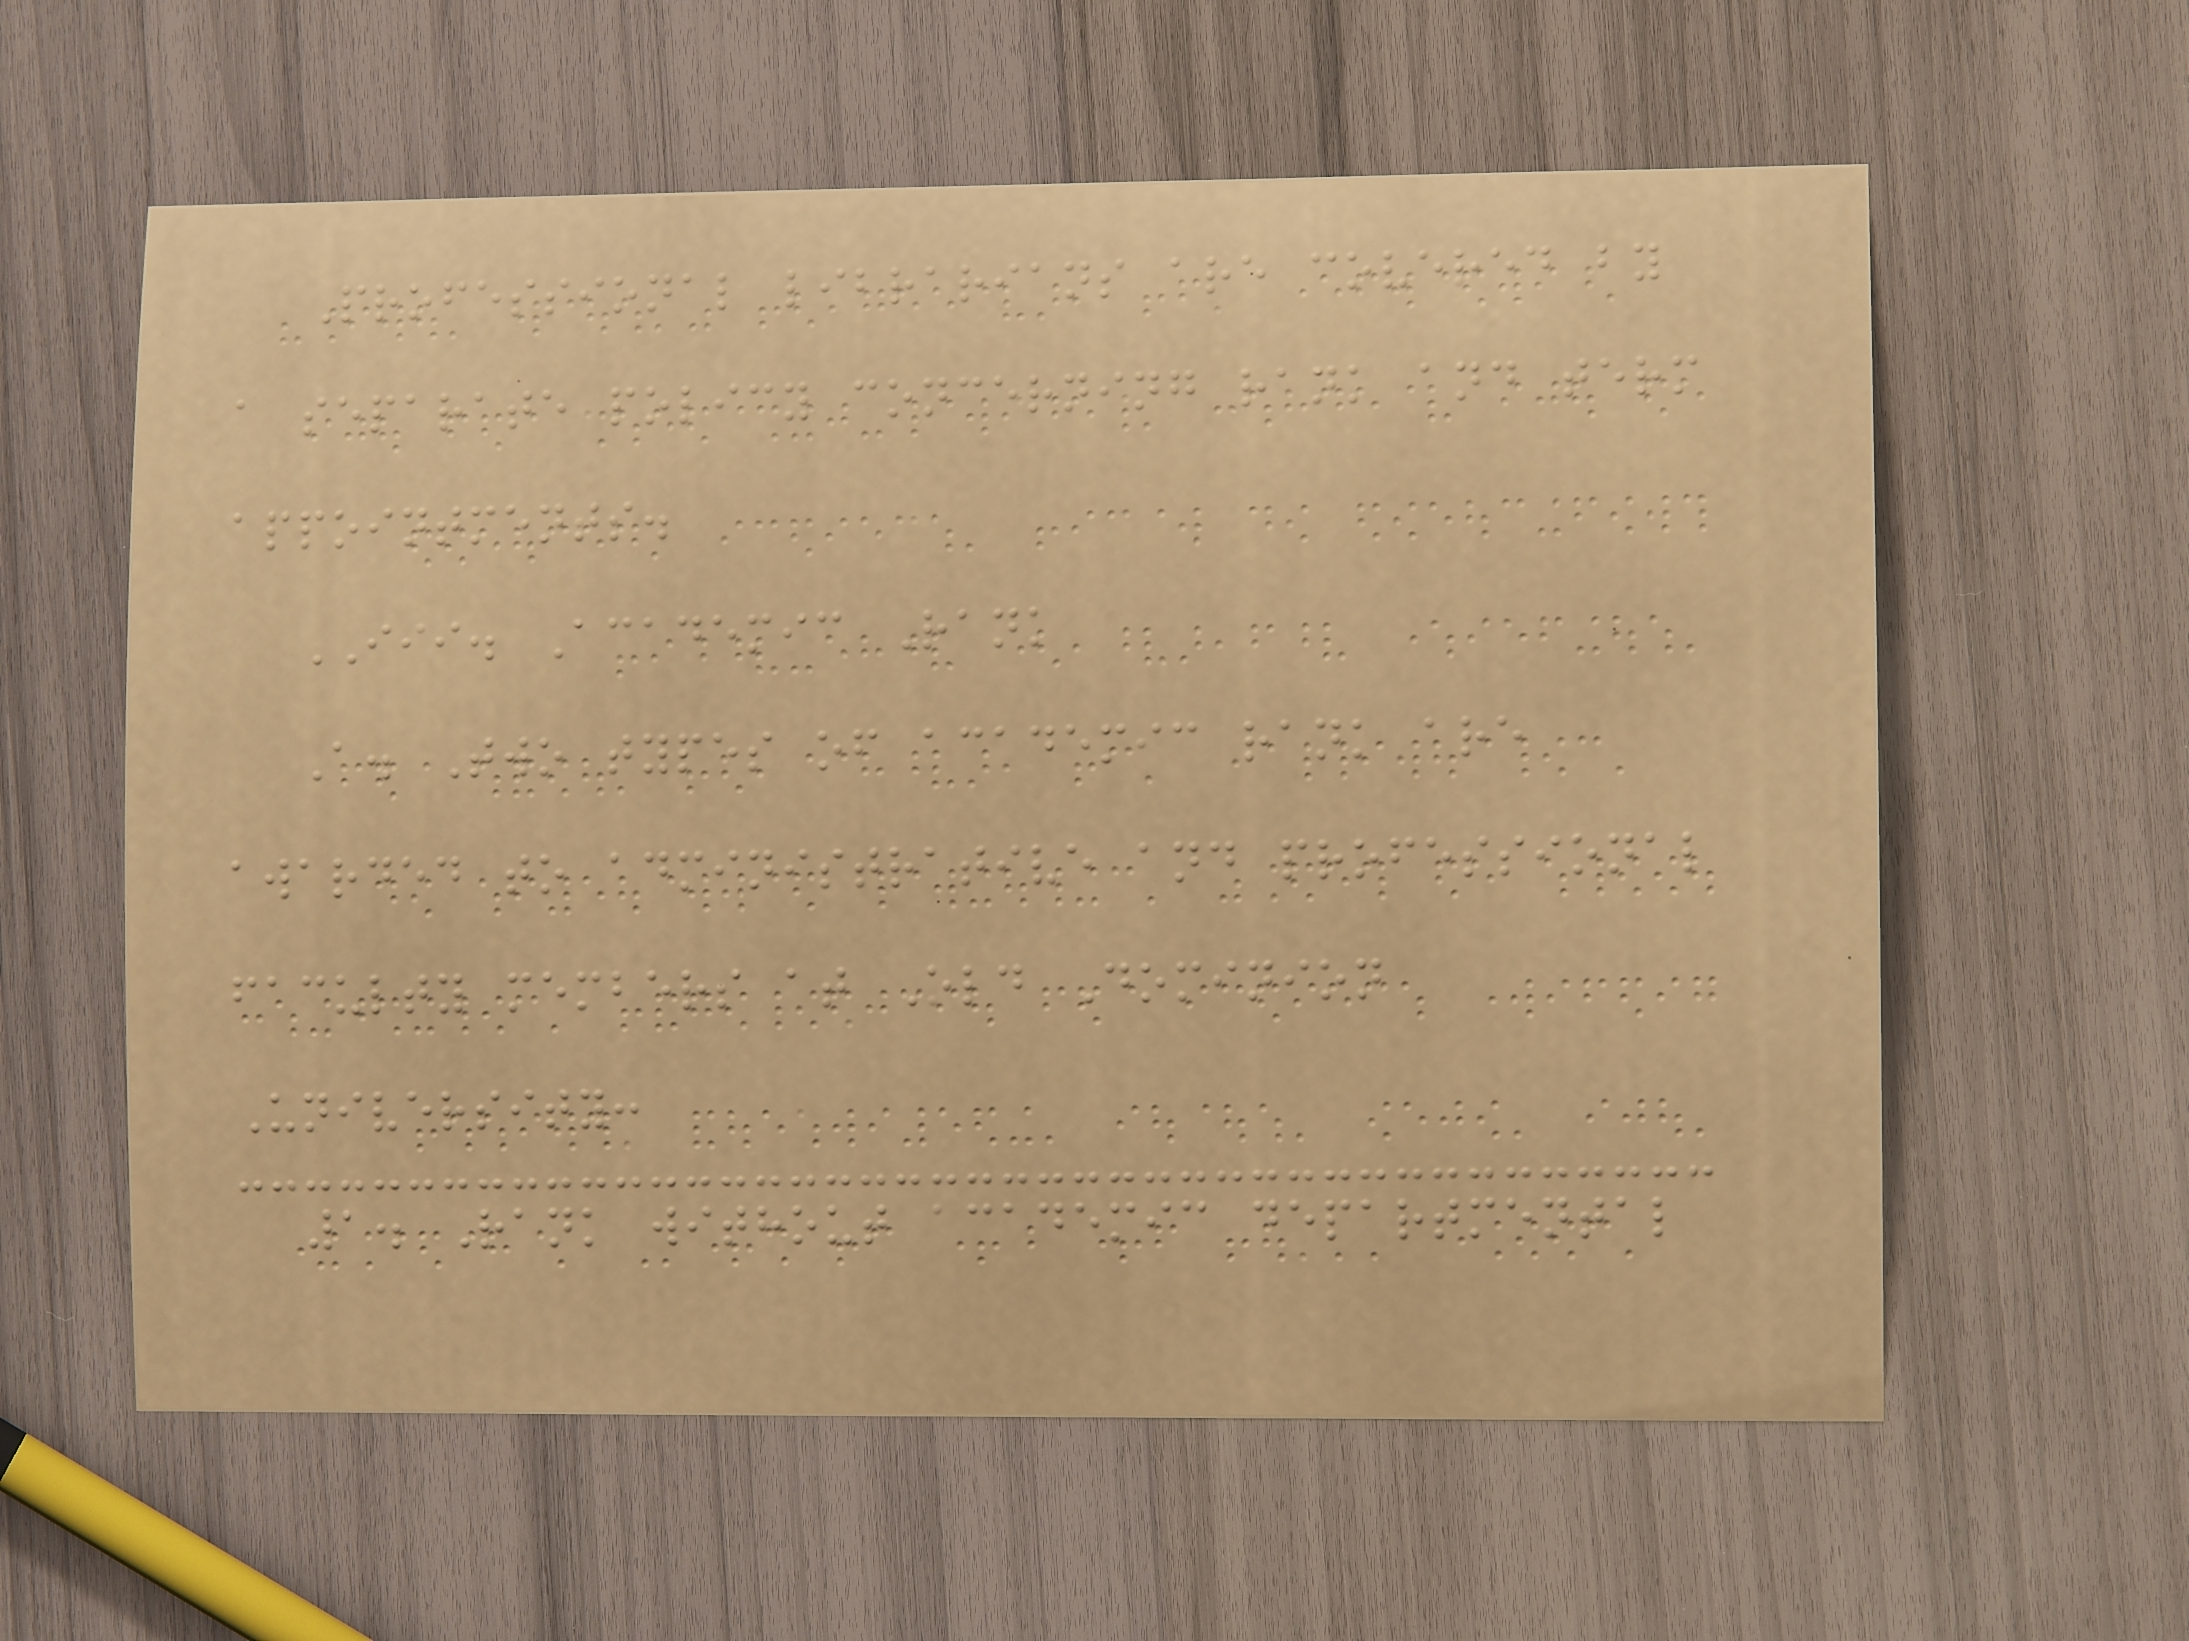Professional librarians are covered by
a separate policy concerning rank and term
appointments.
III. Academic Rank
A. Two types of academic rank are
awarded to administrative and professional
faculty members at Old Dominion
University:
1. Rank without academic departmental
